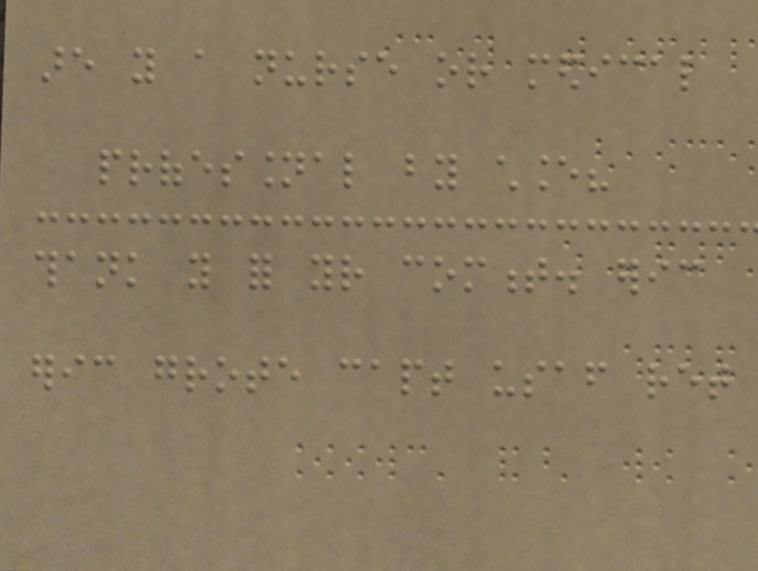are you a nurse or medical
professional by chance?
thank you for your comment. eric
eric grote capt usaf ret
